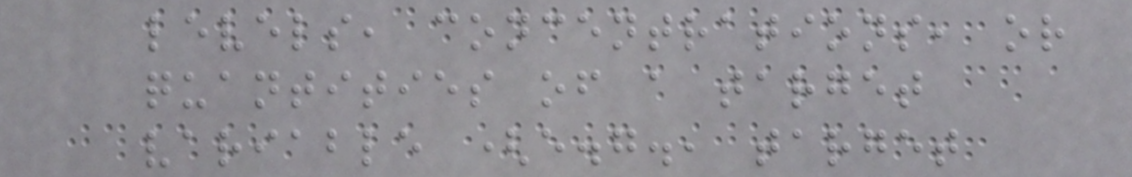levels, concentrations, or
quantities of a target
variable (e.g., target
